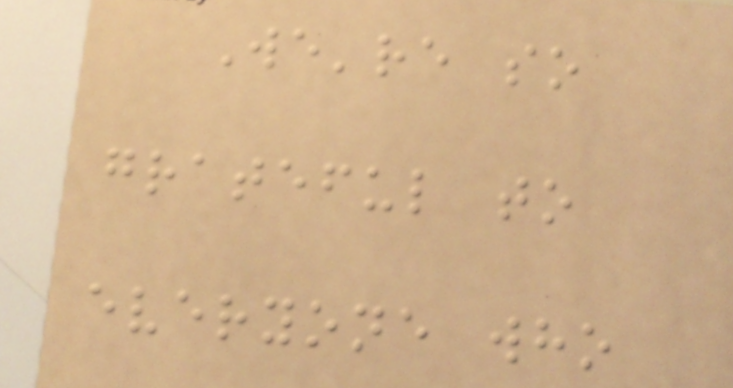We're so
grateful to
everyone who
